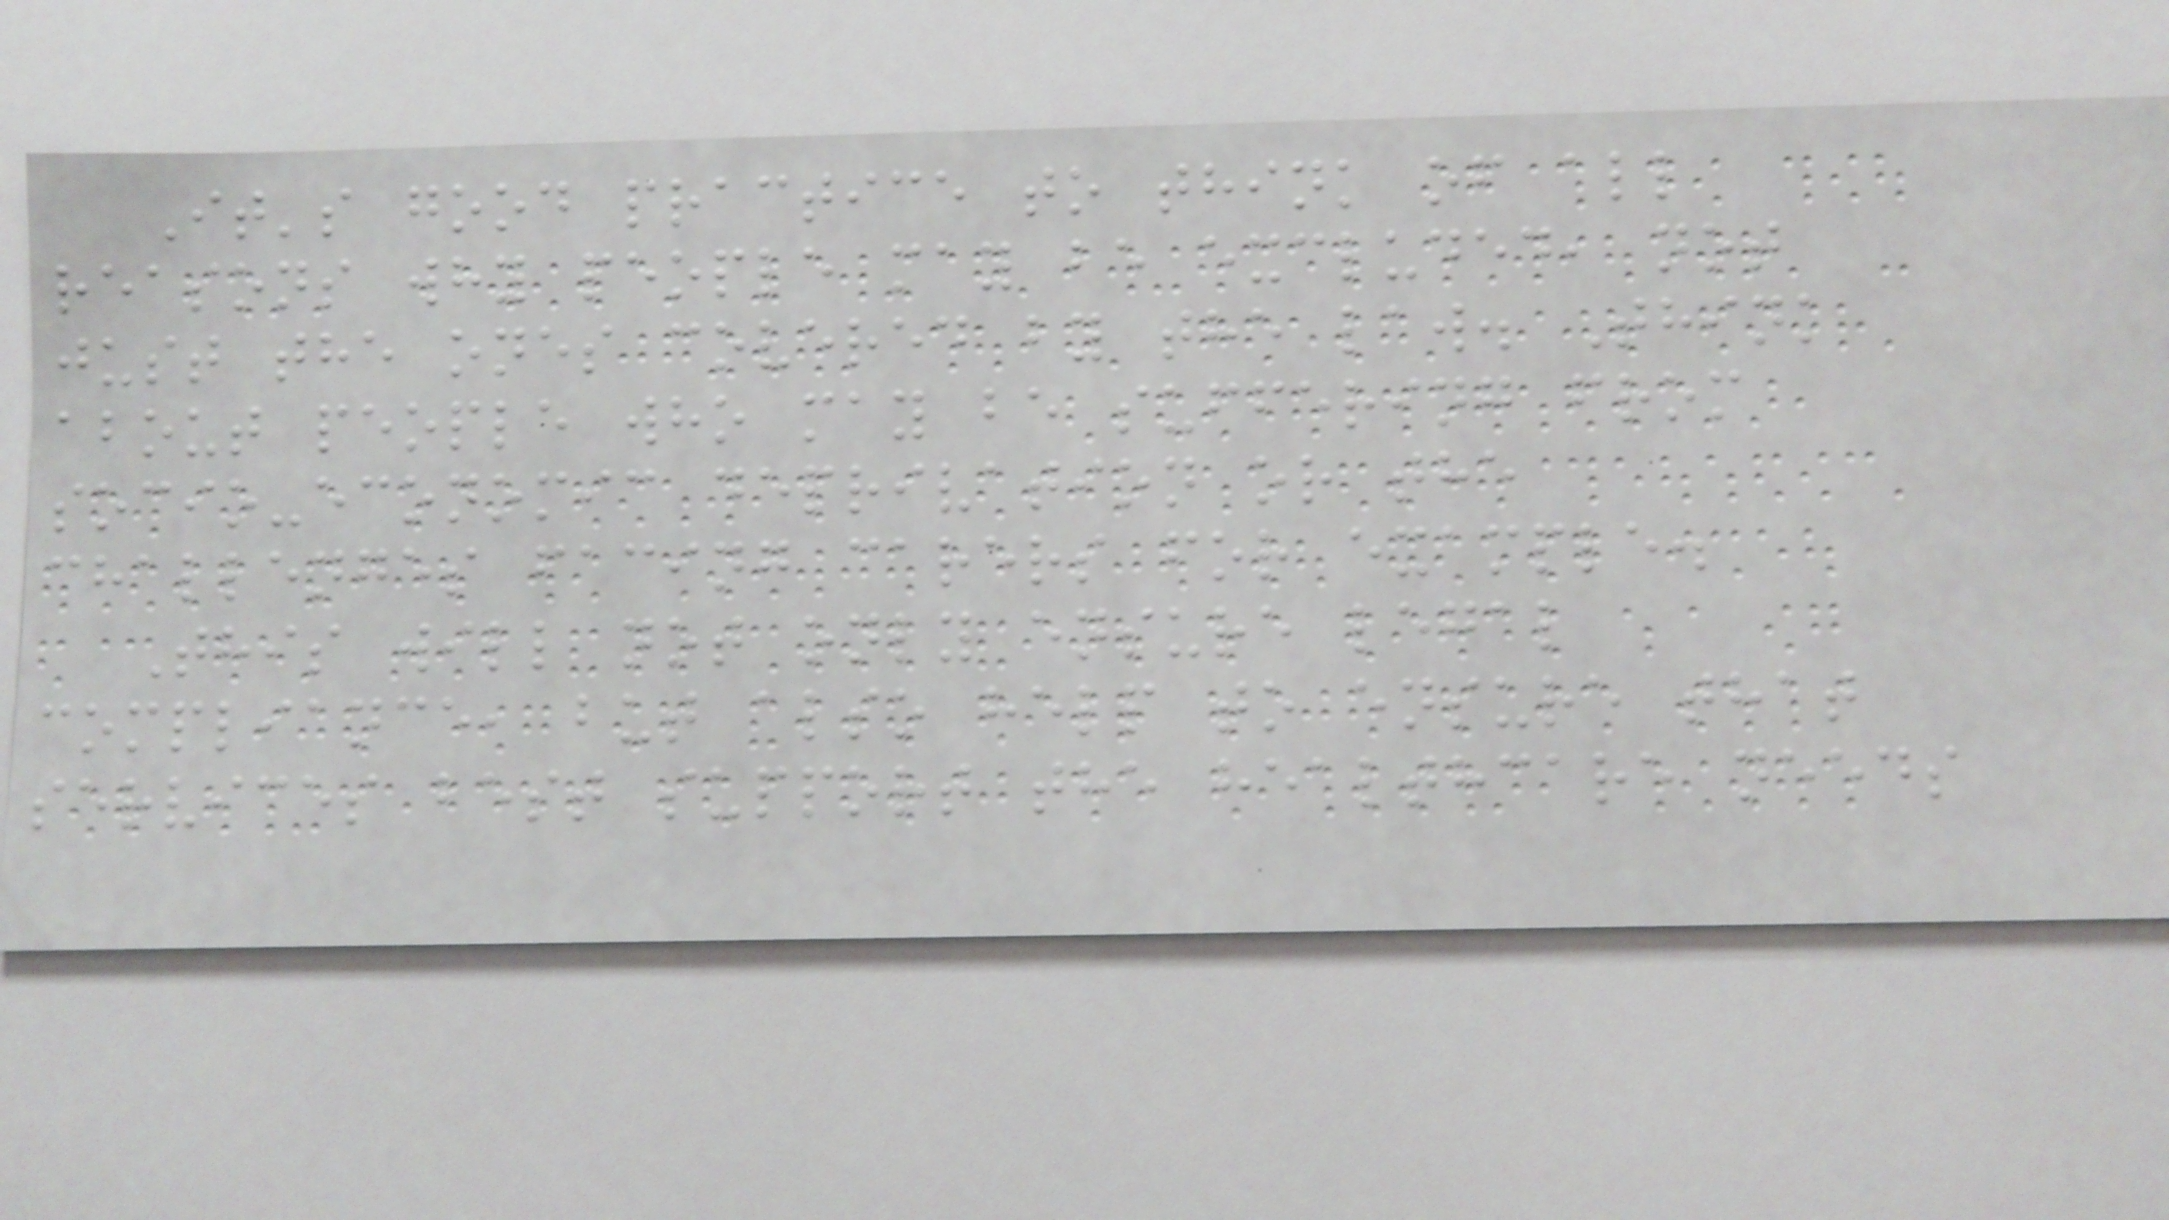It's good practice to think of all
reasons why people may be excluded, not
just the ones covered by the law. Think
about people who may be suffering from
socio-economic deprivation or the
challenges facing carers for example.
This will not only ensure legal
compliance, but also help to ensure that
services best support the healthcare needs
